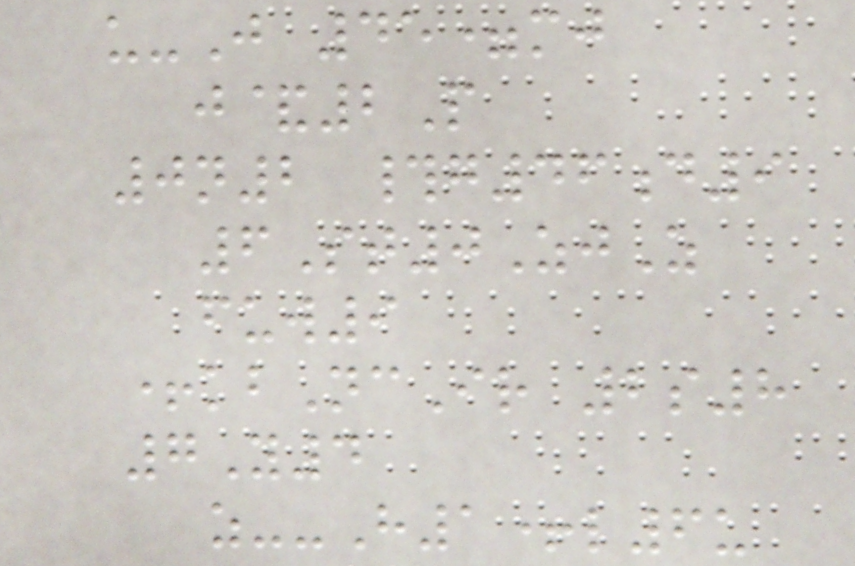u-J 45=mj
j&2P
0n2 #g46d9
6St0ZjZ
fuw9
+kbNcIr 2s8
7Y4
z--H1+l6u
